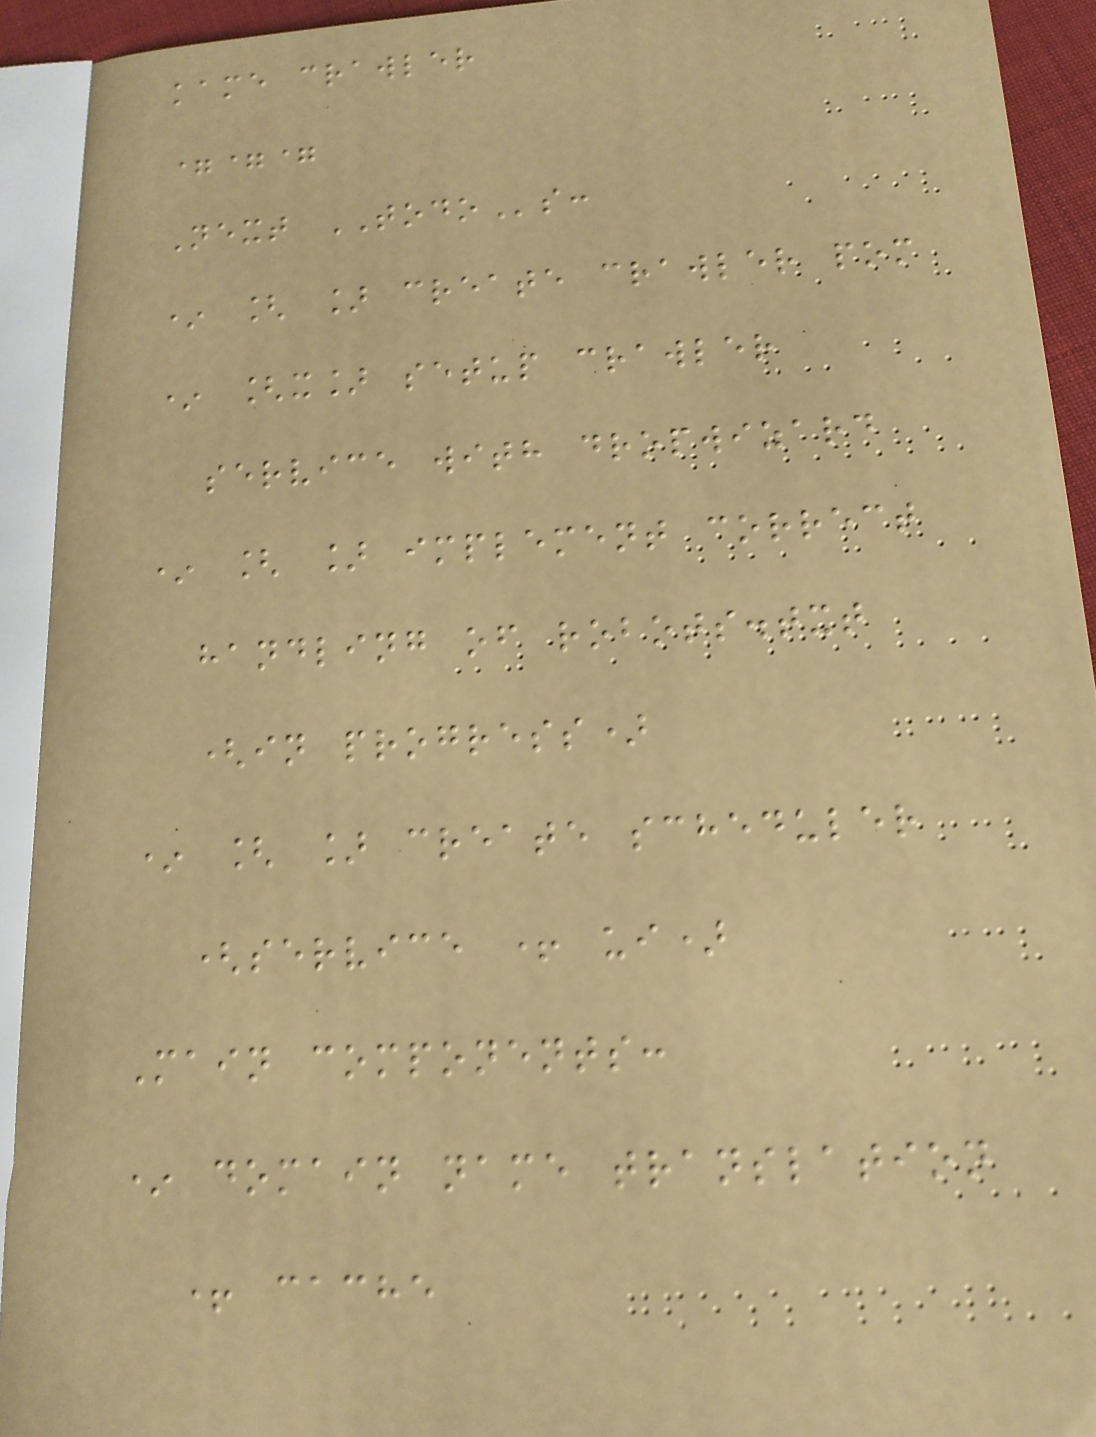kame crawler
===
Next TODOs:
* [ ] create crawler pom
* [x] setup crawler
service with dropwizard
* [ ] implement correct
handling of robots.txt
(in progress)
* [ ] create scheduler
(service + ui)
Main components:
* domain name translation
+ cache
